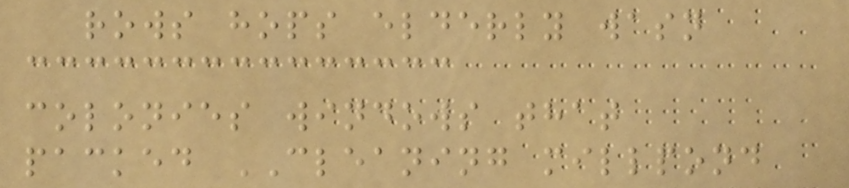rows hops elderly wasn
colonies windows that
packed CLEANING millpond
